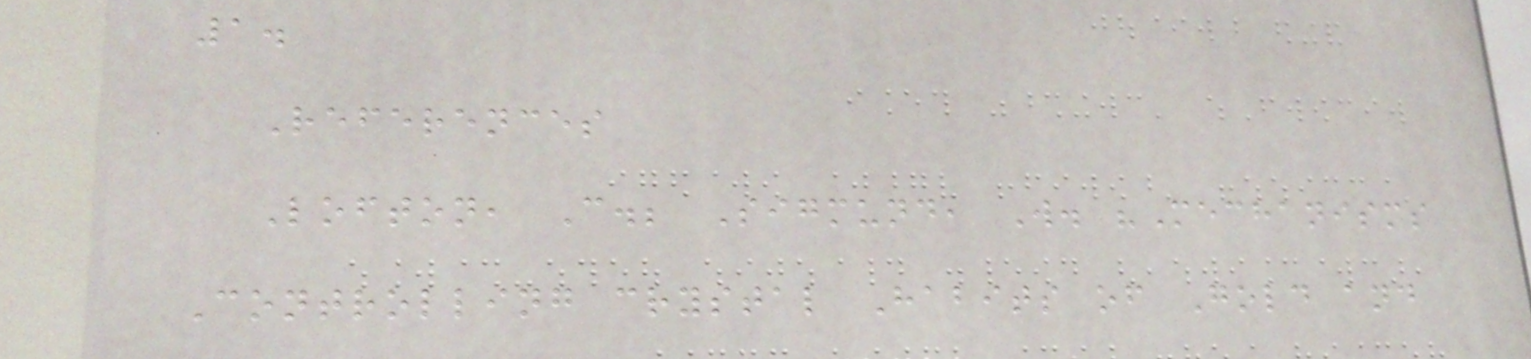1.
References
Lofton, C.; Sigmund, W. "Mechanisms
Controlling crystal Habits of Gold and
